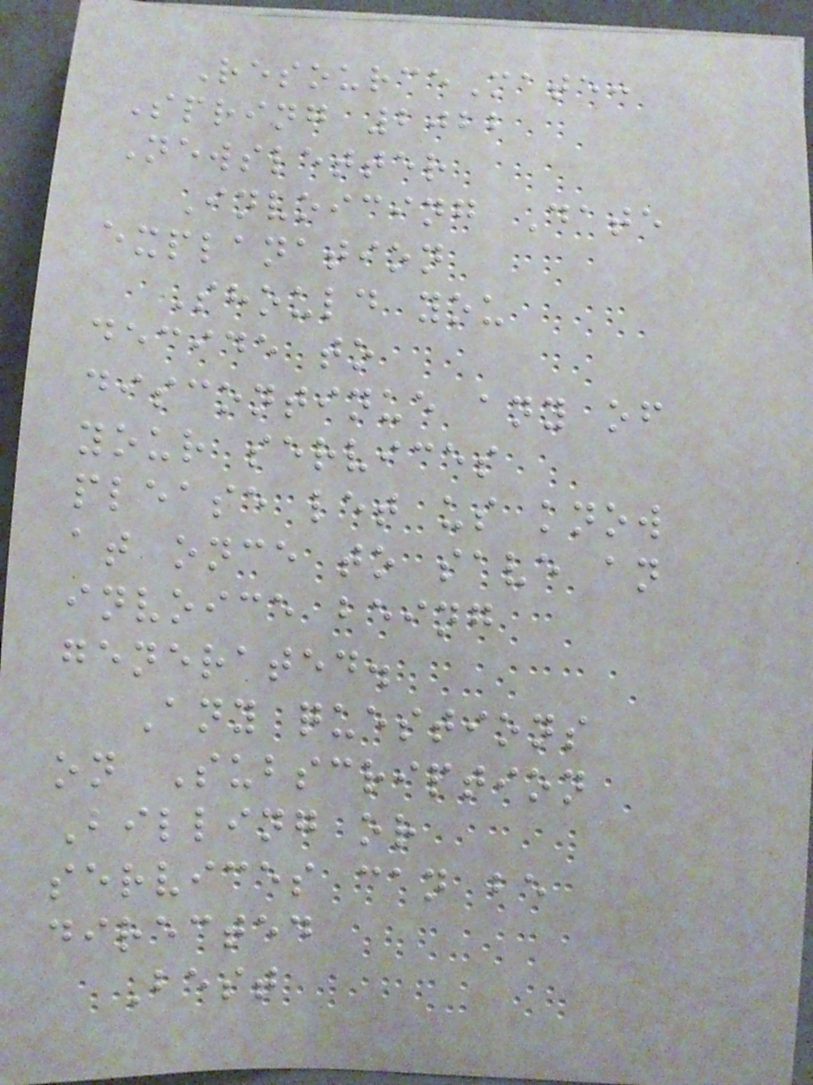ResourceMate:
Spring 2022
Newsletter
Invoicing Date
explanation
Should you
decide to
discontinue any of
your services
please let us know
at once to save an
invoice being
generated.
Any questions
on Subscription
Billing or
services can be
directed
Best
